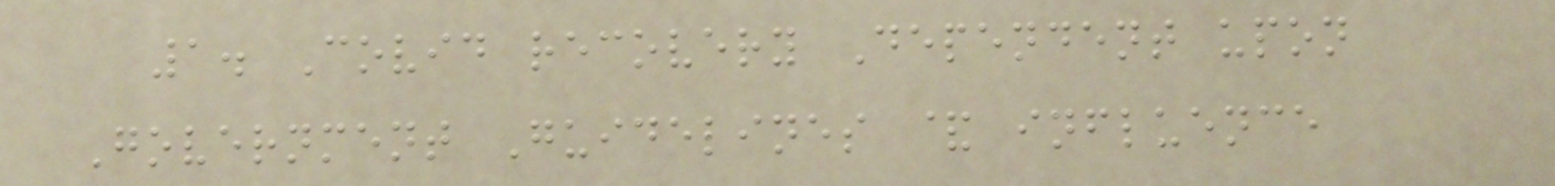1. Covid recovery Dependent upon
Government Guidelines & influence
